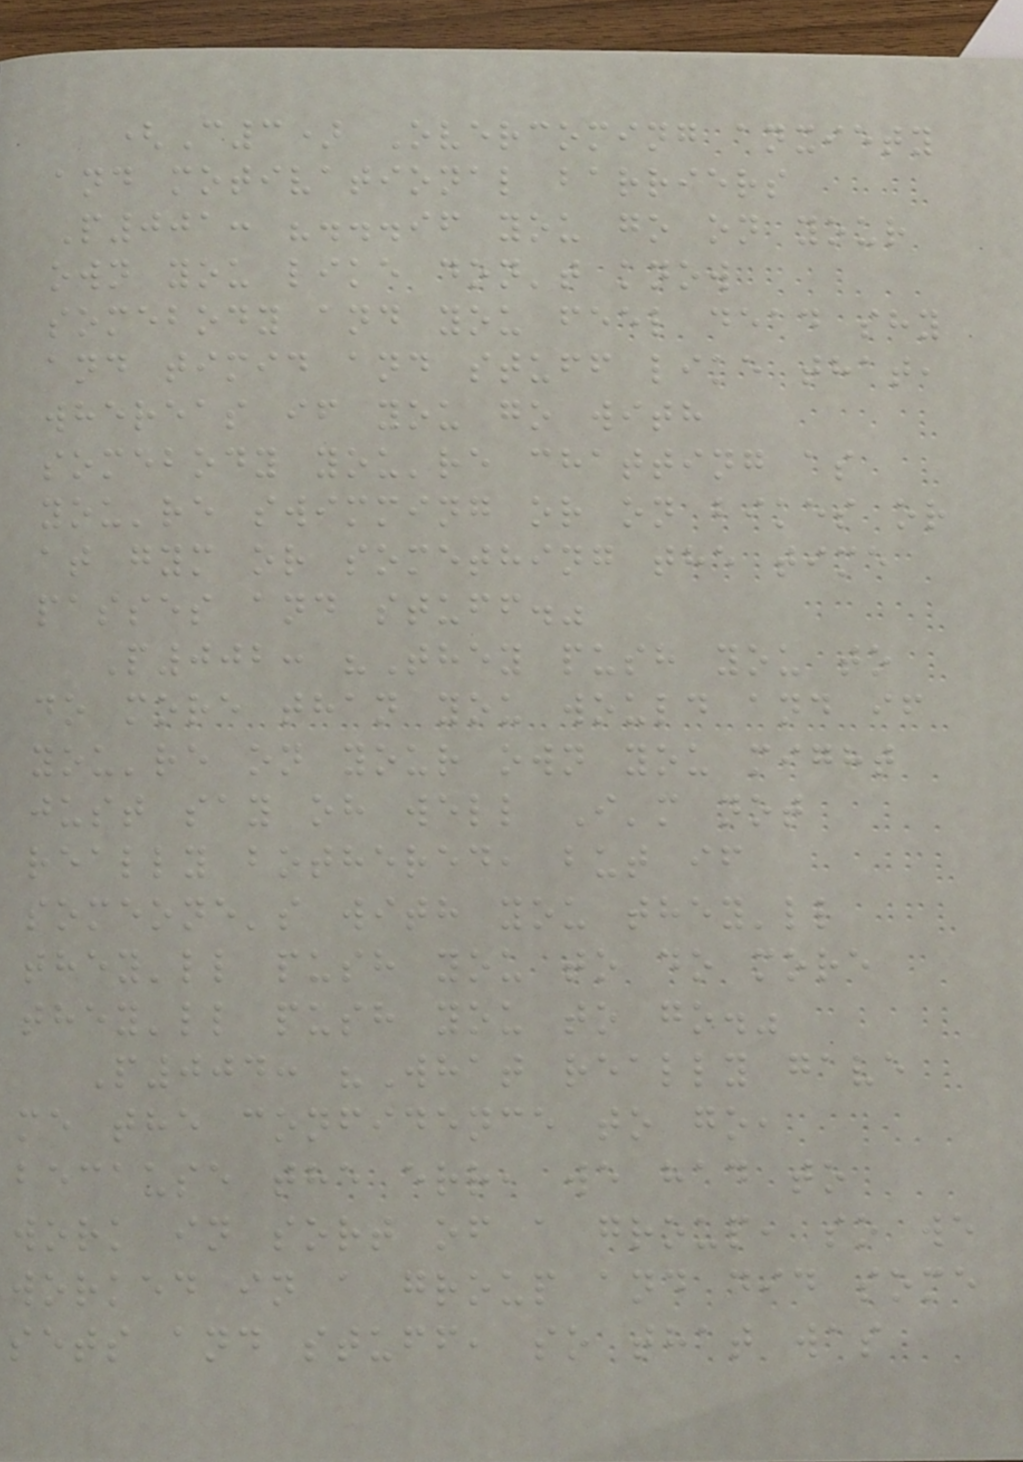(C3) Overcoming anxiety
and motivational barriers
P001: "...if you go on your
own you like don't know
somebody and you feel dead shy
and timid and stuff like that,
whereas if you go with
somebody you're chatting as
you're swimming or on bikes or
at gym or something the time
passes and stuff."
P002: "They push you to
do more than you would and if
you're on your own you might
just say oh well I'm not
really bothered, but if
someone's with you they'll
they'll push you to do more
they'll push you to go."
P004: "What really gave
me the confidence to go,
because the err, we had to
work in sort of a group, so we
worked in a group and did some
sets and stuff, so that was
